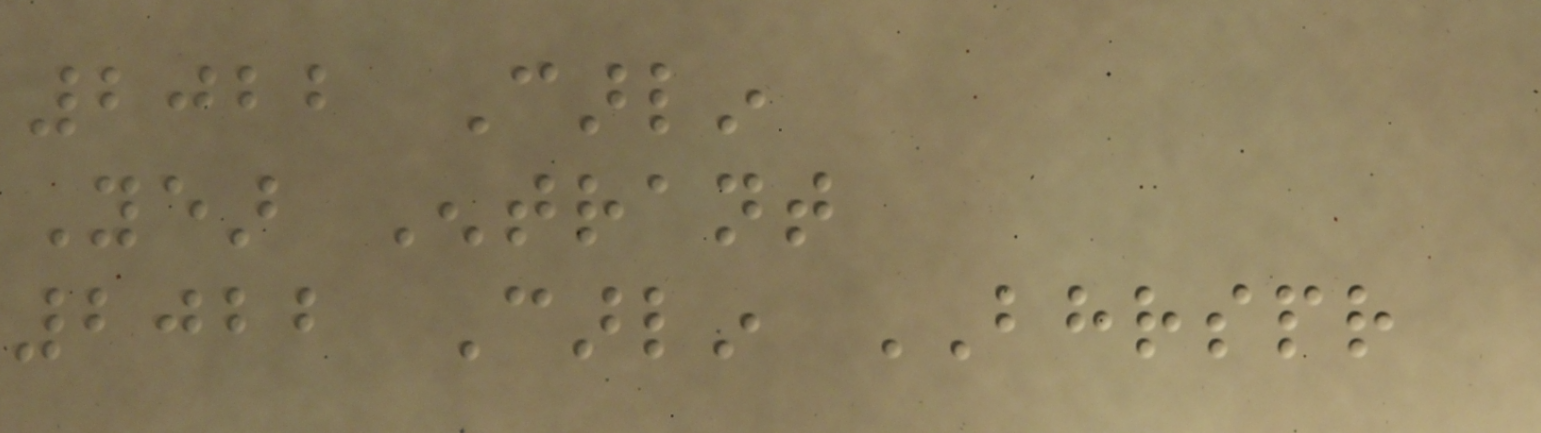2022 Carlin
Year Entrant
2022 Carlin BHRSPR
